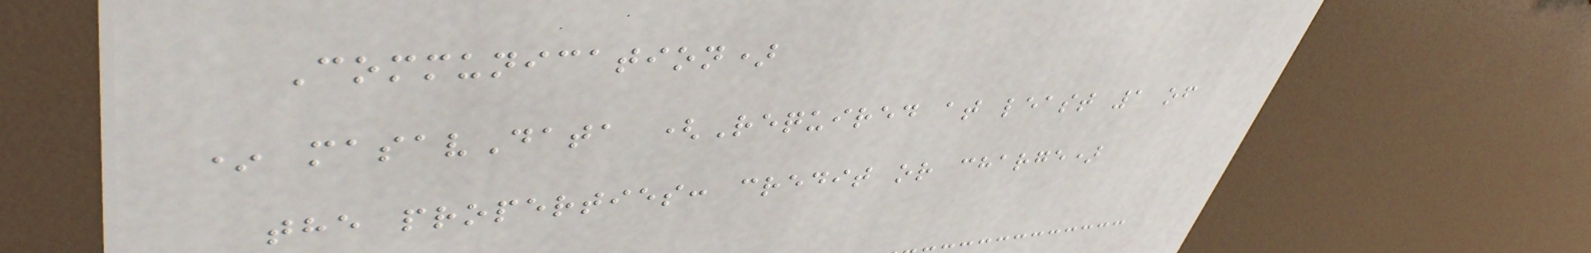Communication)
* masavData (Required at least 1 of
the properties: credit or charge)
